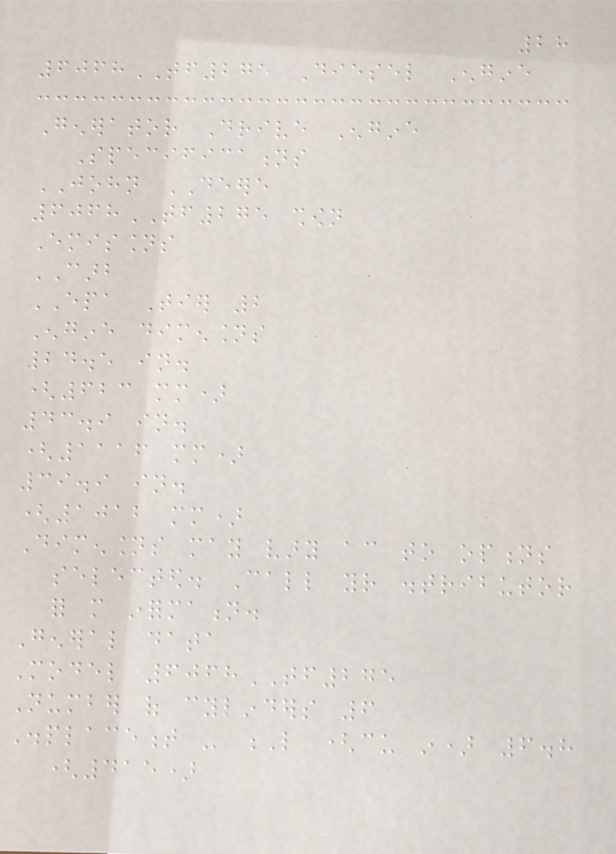28
6068TF275 Diesel Engine
Generator Drive Engine
Specifications
JOHN DEERE
6068TF275 shown
Emissions
CARB
EPA Tier 2
Engine dimensions
24.5 in.
(623 mm)
43.9 in.
(1116 mm)
39.9 in.
(1012 mm)
Dimensions may vary according to options
selected. Call your distributor
for more information.
General data
Model 6068TF275
Number of cylinders 6
Displacement - L (cu in) 6.8
(415)
